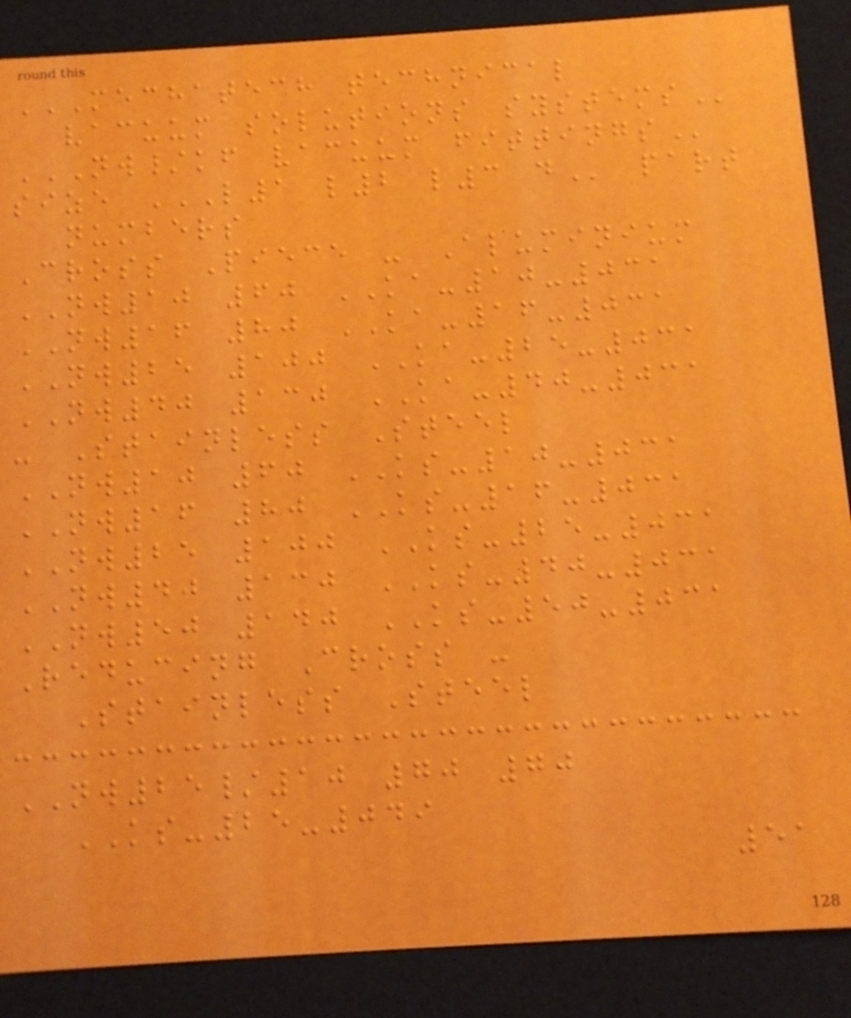MECHATECH TECHNICAL
VACUUM SOLUTIONS SYSTEMS
NW/KF VACUUM FITTINGS
size L1 L2 L3 D part
numbers
Cross Piece - Aluminium
NW10 60 KA-10-031
NW16 80 KA-16-031
NW25 100 KA-25-031
NW40 130 KA-40-031
- Stainless Steel
NW10 60 KS-10-031
NW16 80 KS-16-031
NW25 100 KS-25-031
NW40 130 KS-40-031
NW50 140 KS-50-031
Reducing Cross -
Stainless Steel
NW25/10 70 70
KS-25-049
51
